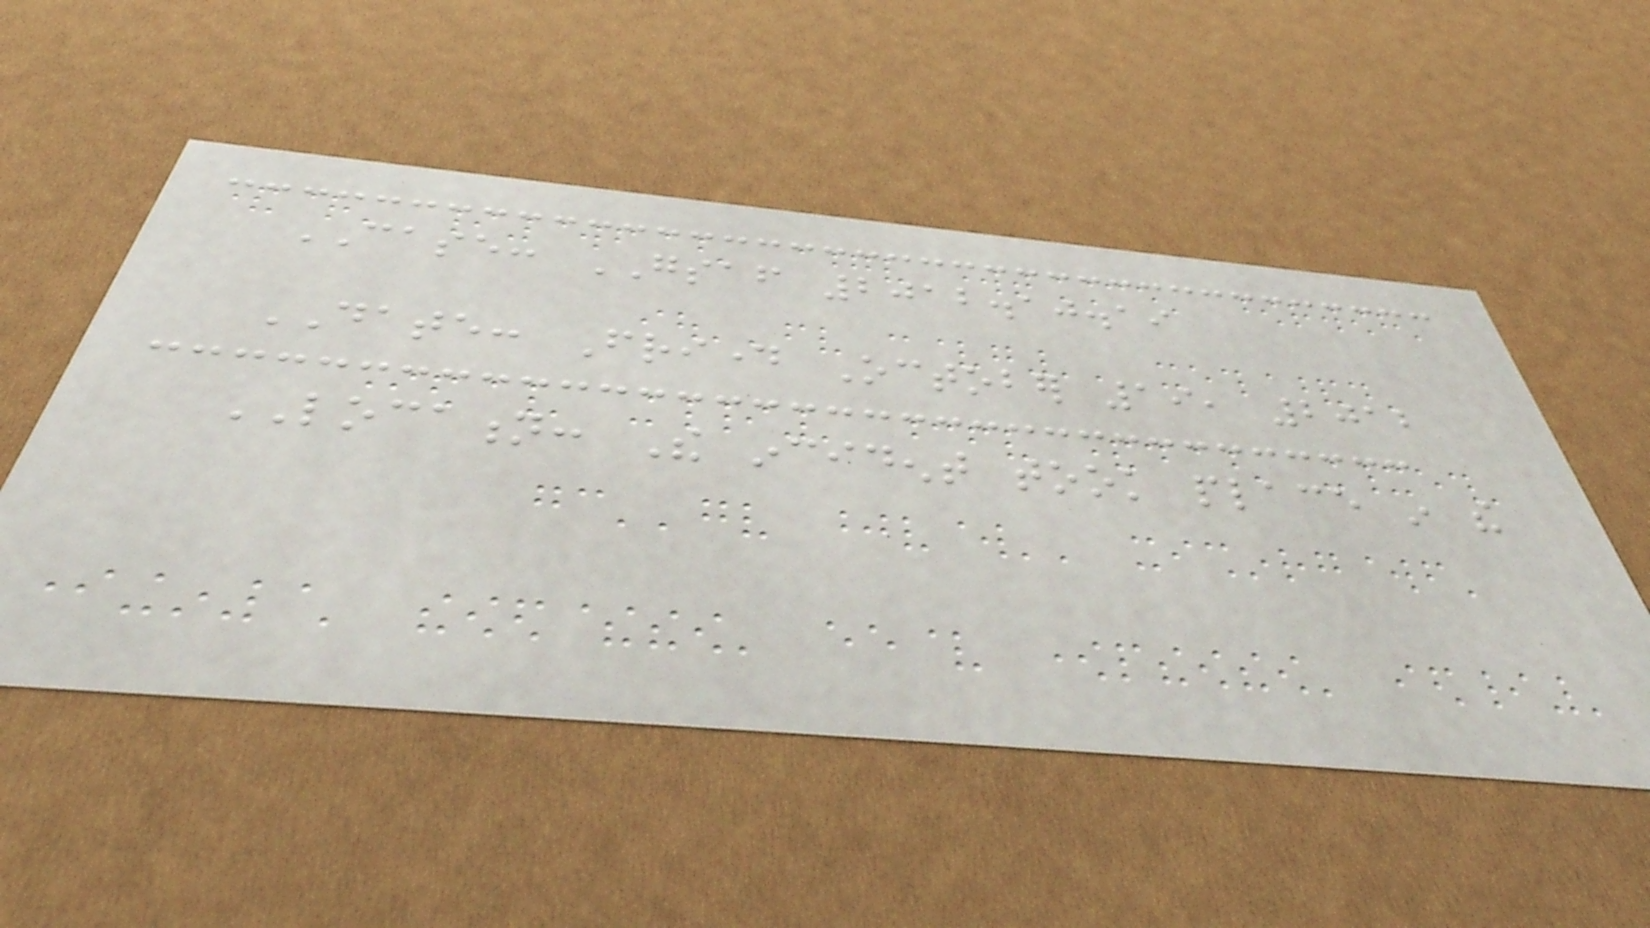CASE: GSAF 2012.10.19
DATE: Friday October 19, 2012
LOCATION: The incident took place in the
